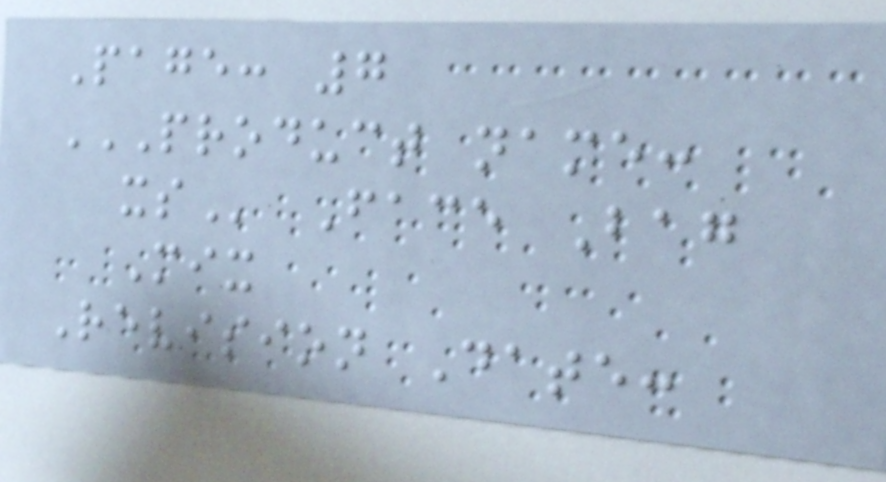Page: 7
PRODUCT NAME:
XS Face Bag
Mix
Revision Date:
